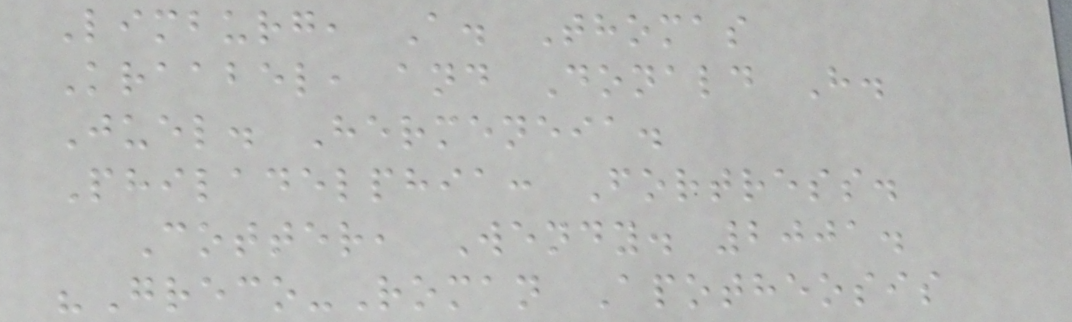Limburg, A. Thomas
Kraabel, and Donald H.
Juel. Hermeneia.
Philadelphia: Fortress.
Cotter, Wendy. 2001.
"Greco-Roman Apotheosis
